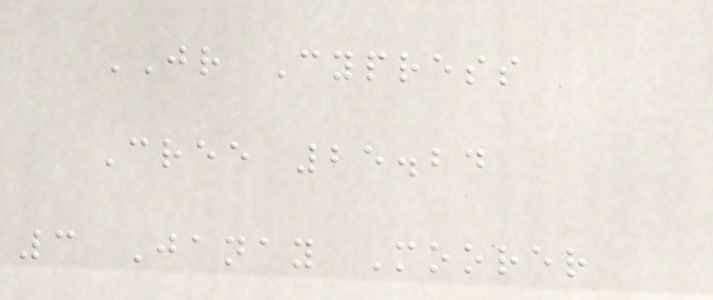JR Cypress
Cree 25.24
3 Janay Moorer
